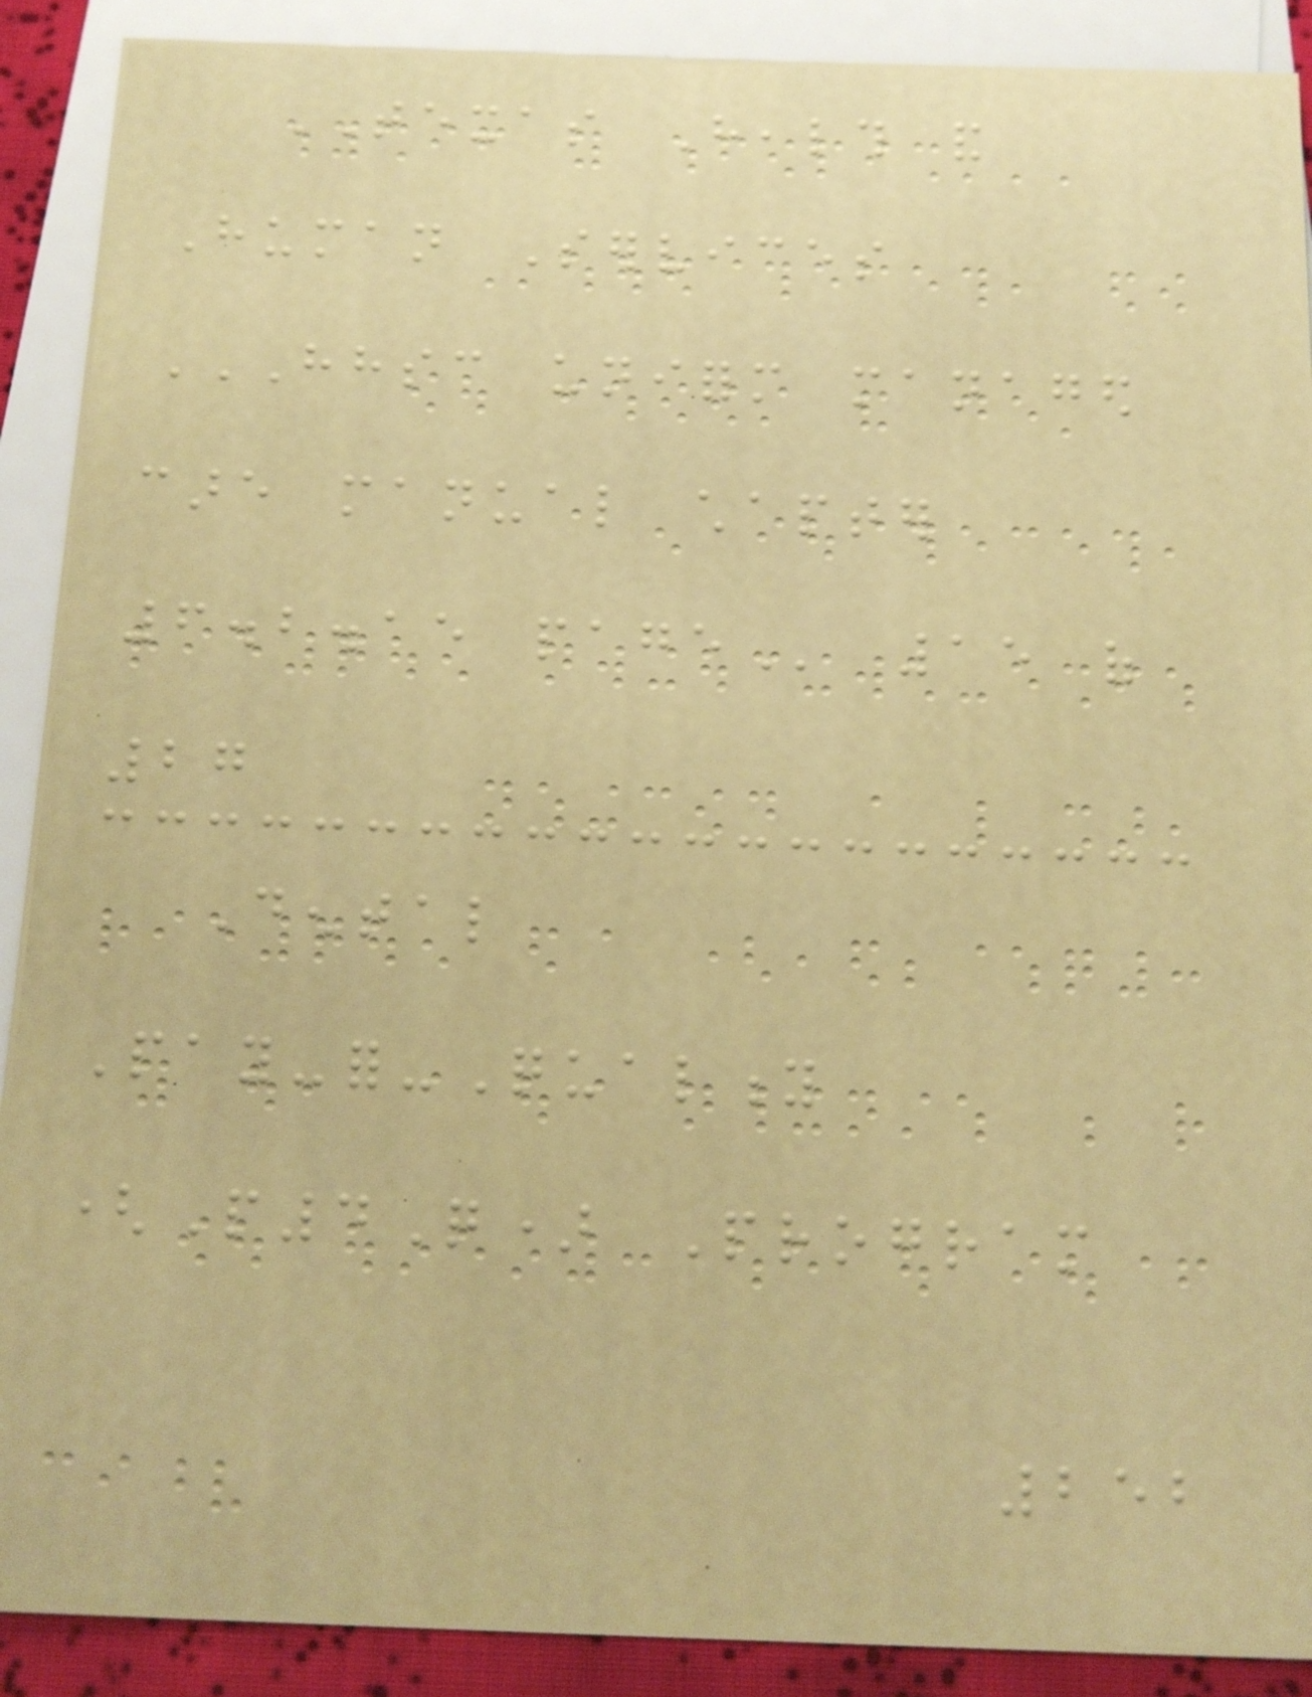TEXAS Health and
Human Services
HHSC UNIFORM MANAGED
CARE MANUAL CHAPTER
6.2.15 PAGE 15 of
27
Dental
Pay-for-Quality
(P4Q) Program
252
